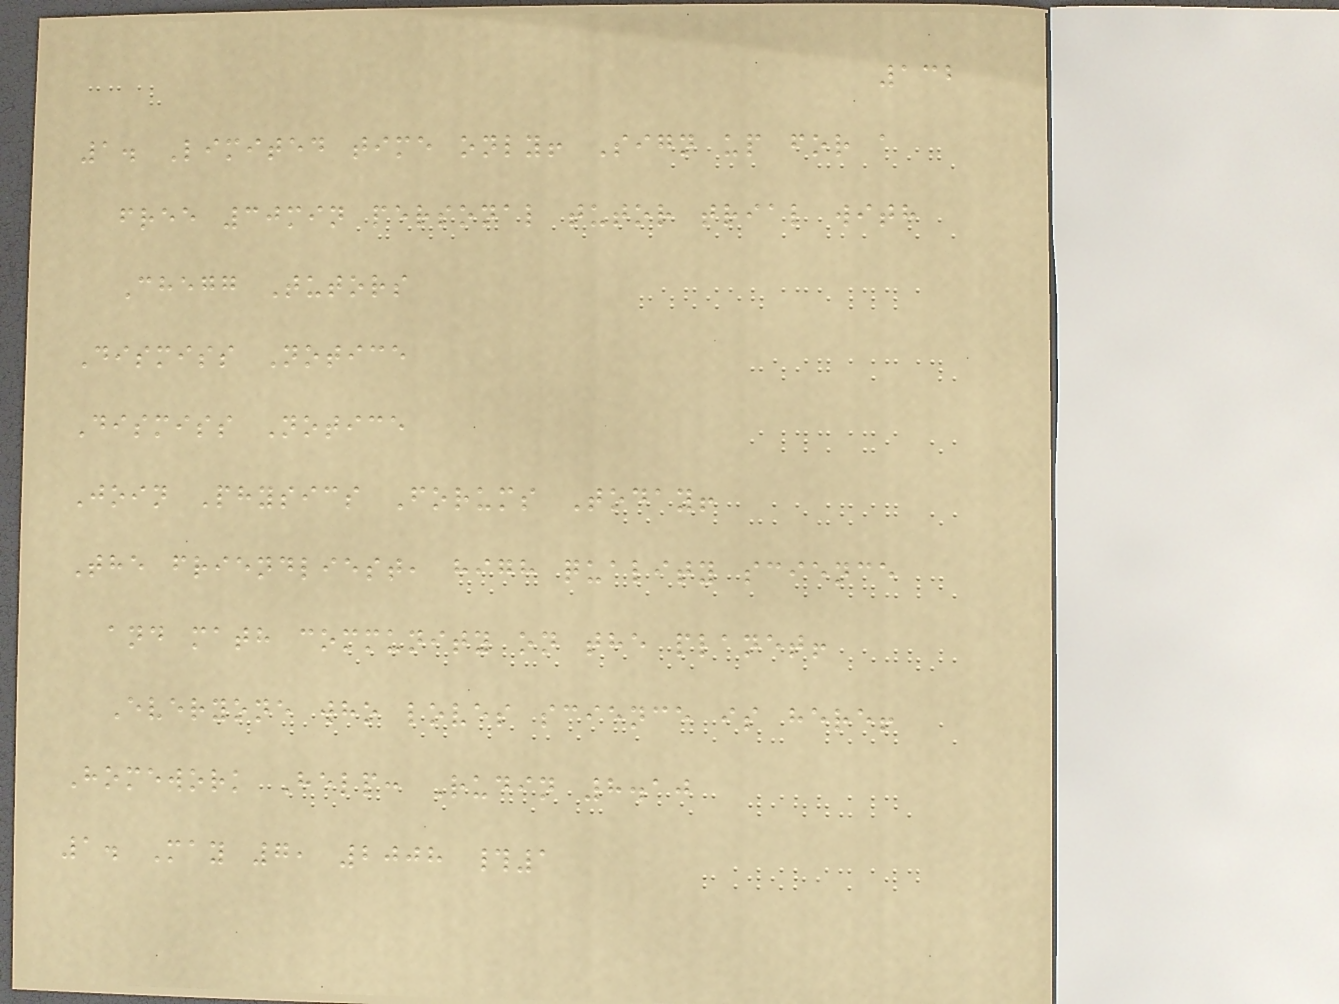132
1. Limited time only! Sign up for a
free 30min personal tutor trial with
Chegg Tutors
Dismiss Notice
Dismiss Notice
Join Physics Forums Today!
The friendliest, high quality science
and math community on the planet!
Everyone who loves science is here!
Homework Help: Rudin 8.10
1. May 7, 2008 #1
